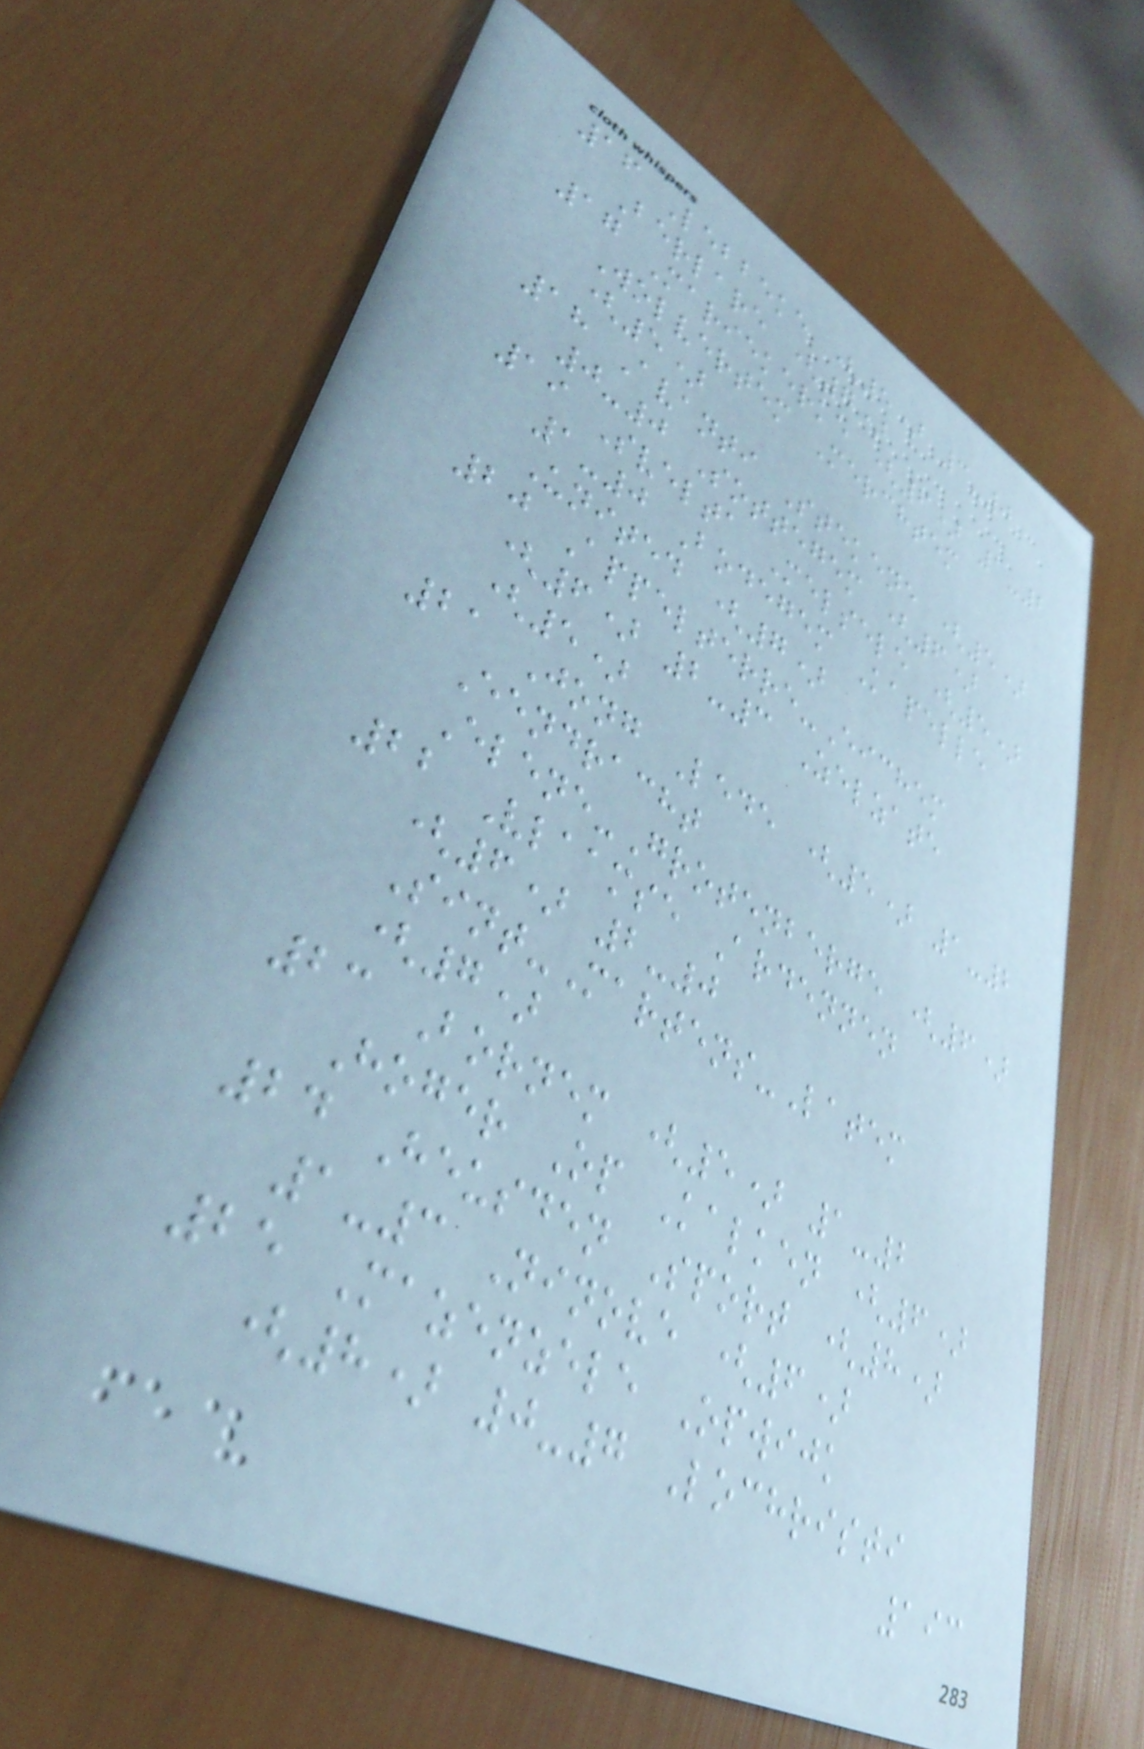16 Lebbeke (5) 3-0
Berlare (7)
17 Mariekerke (6) 1-2
Wolvertem Merchtem
(5)
18 Avanti Stekene (5)
0-0 Sottegem (6)
19 Svelta Melsele (5)
1-0 Bodegem Kapelle
United (7)
20 Appelterre-Eichem
(6) 2-3 Zelzate
(5)
21 Jong Lede (5) 1-2
Eendracht
Elene-Grotenberge (6)
22 Vlaamse Ardennen
(6) 2-0
Sint-Martens-Latem
(7)
23 Bornem (5) 1-2
Hoger Op Kalken (6)
24 Heusden Sport (8)
1-3 Ninove (6)
25 Mazenzele Opwijk
(8) 0-7 Lochristi
193
